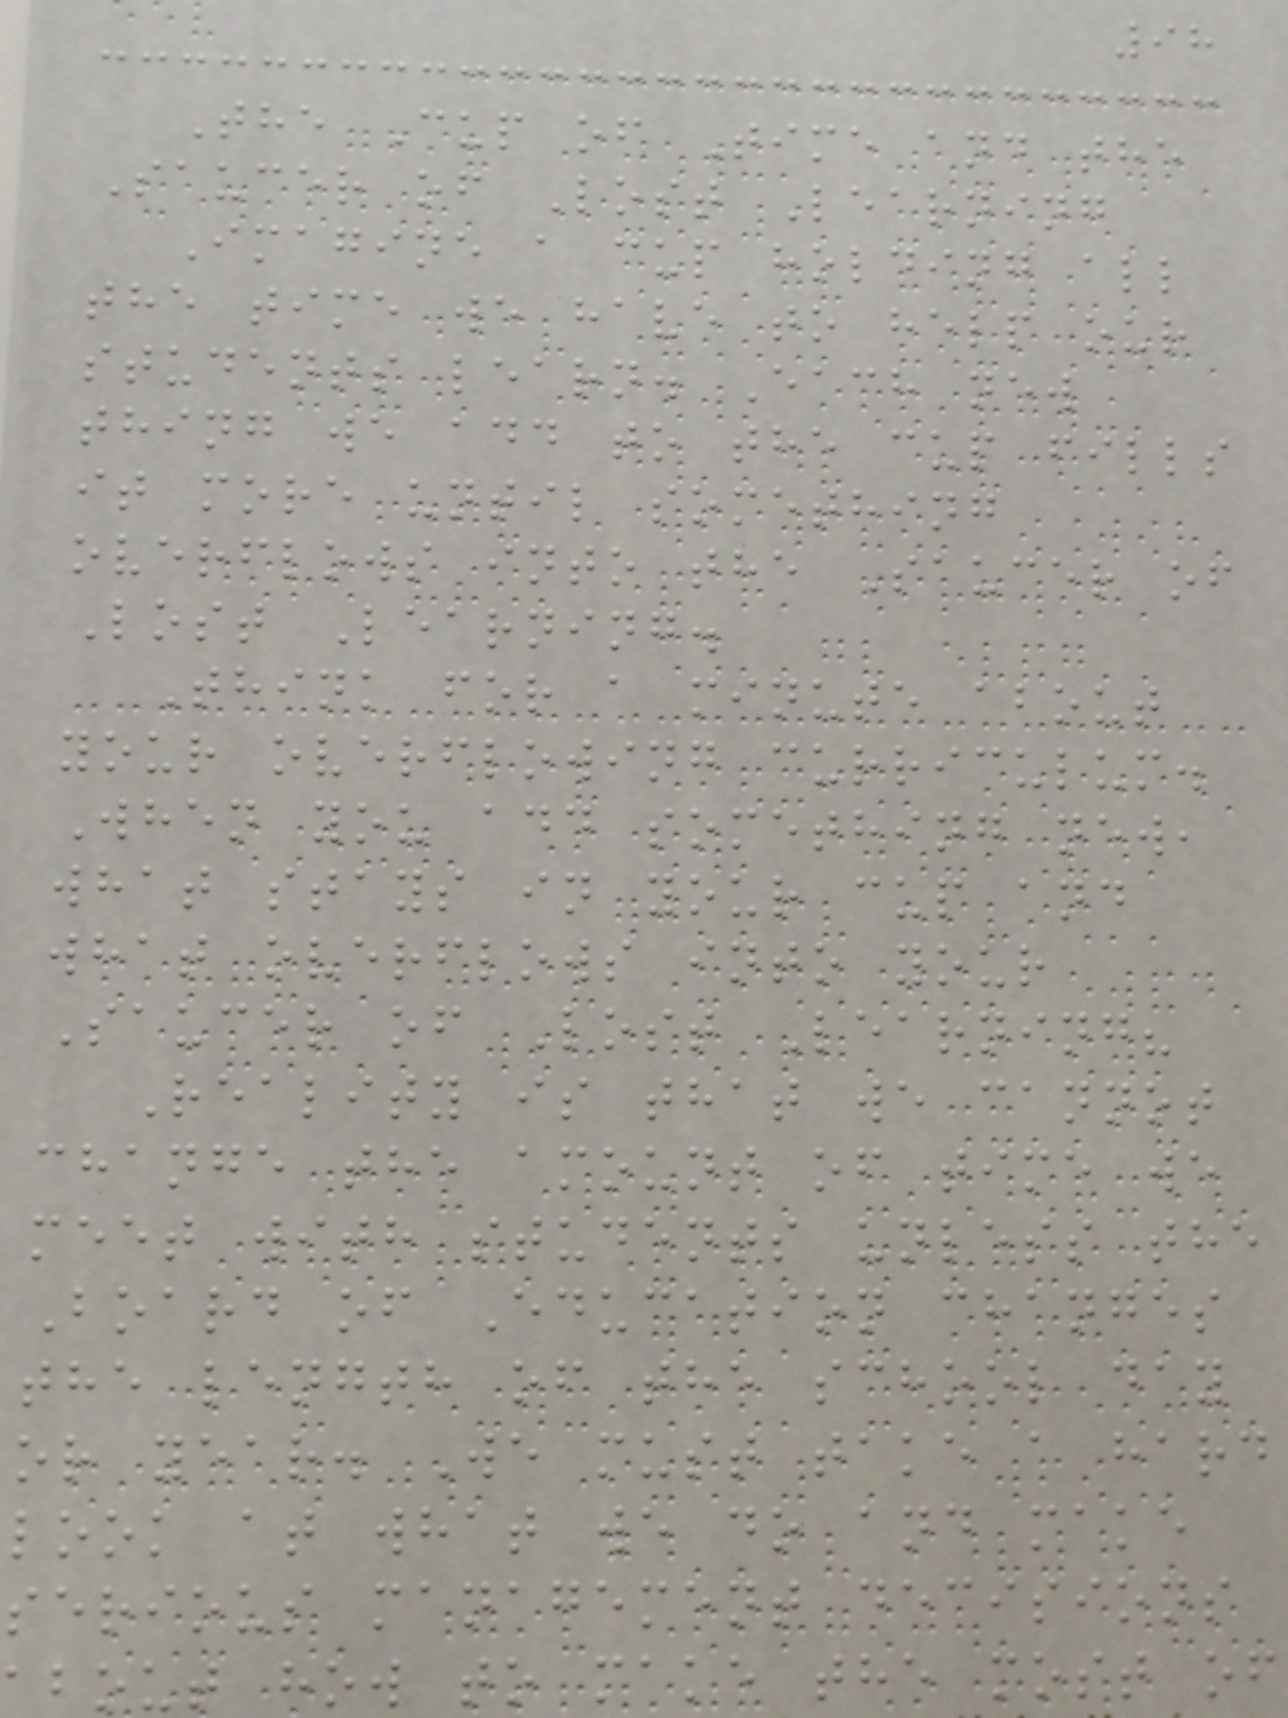98
The Cup of Time and the
Saucer of Lost Learning
Imagine a cup holding all
the time we have to help our
students learn. Each new
thing we add to the cup fills
it more until something
overflows into the Saucer of
Lost Learning.
Think for a minute about
your overflowing curriculum.
When you add something new,
what stays in your cup and
what overflows into your
Saucer of Lost Learning?
Reality is that we cannot
change the amount of time we
meet with students unless the
Board of Education changes
the length of the school day
or year. We must take a hard
look at what we do and make
serious management decisions
about how to make the most of
